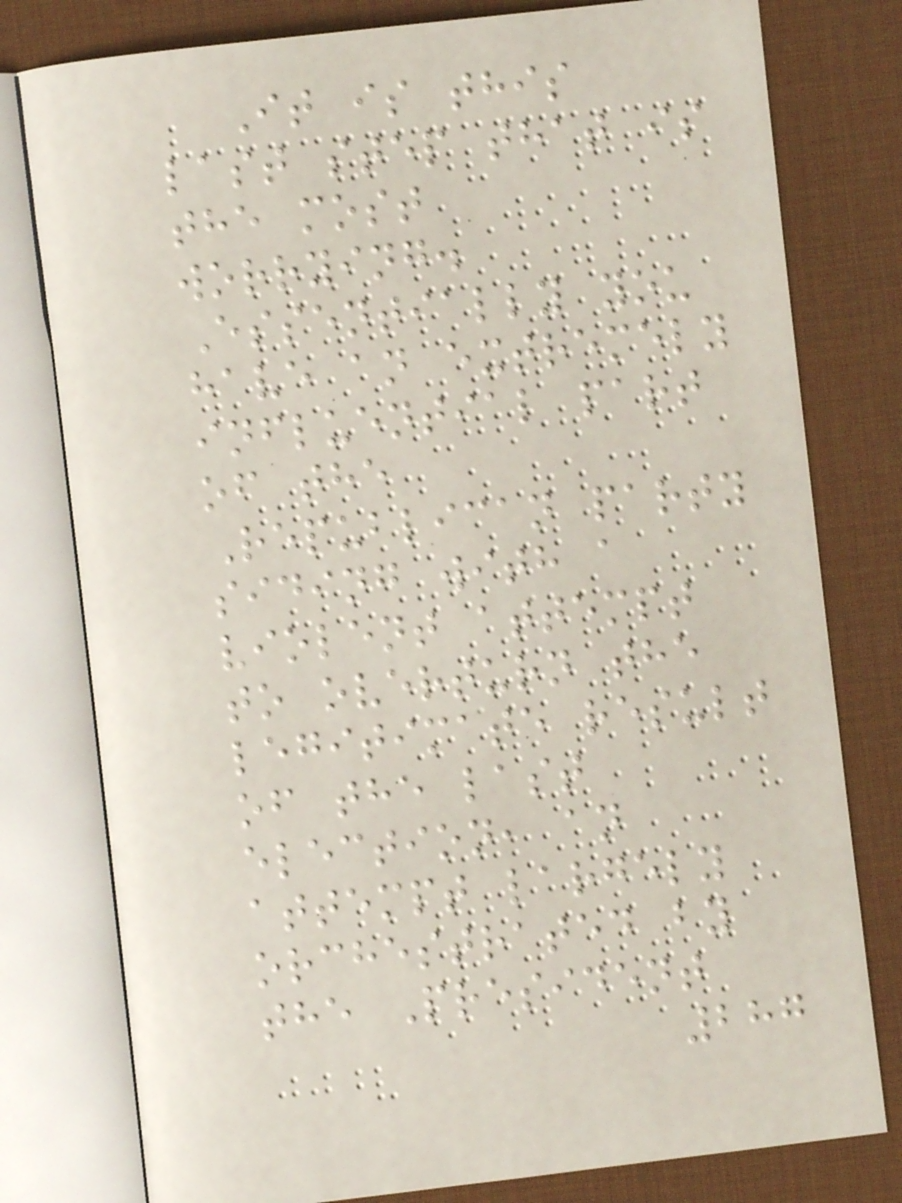It is this
last step that is
the most
worrying.
Essentially you
have an extremely
influential part
of the
Republican party
siding with a
violent attempt
to overturn the
legitimate result
of the last
election, an
attempt largely
orchestrated by
the President
287
